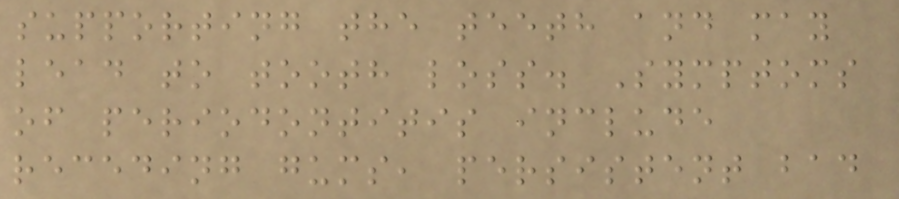supporting the teeth and may
lead to tooth loss. Symptoms
of periodontitis include
receding gums, persistent bad
